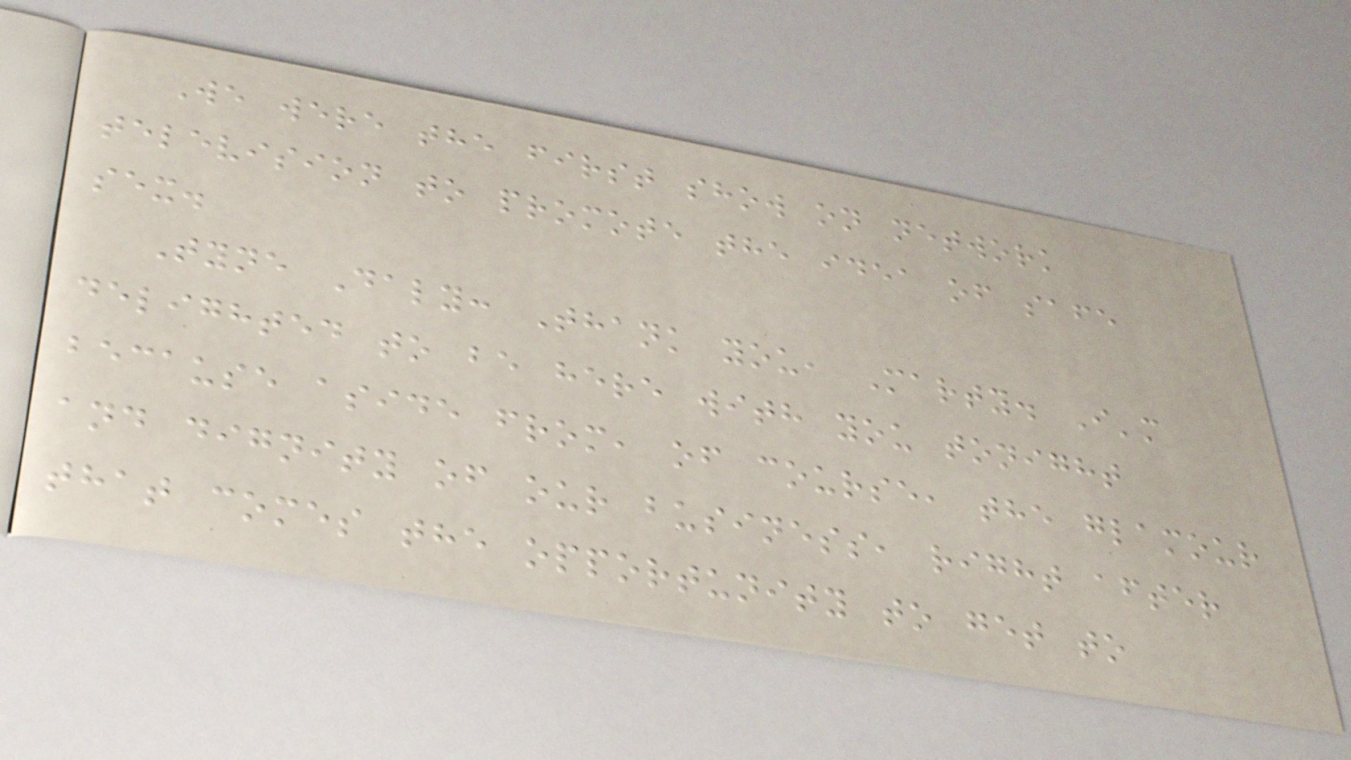We were the first show on network
television to promote the idea of safe
sex.
Tyne Daly: Thank you, Marty. I'm
delighted to be here with you tonight
because aside from, of course, the glamour
and dignity of our business, right after
that comes the opportunity to get to
